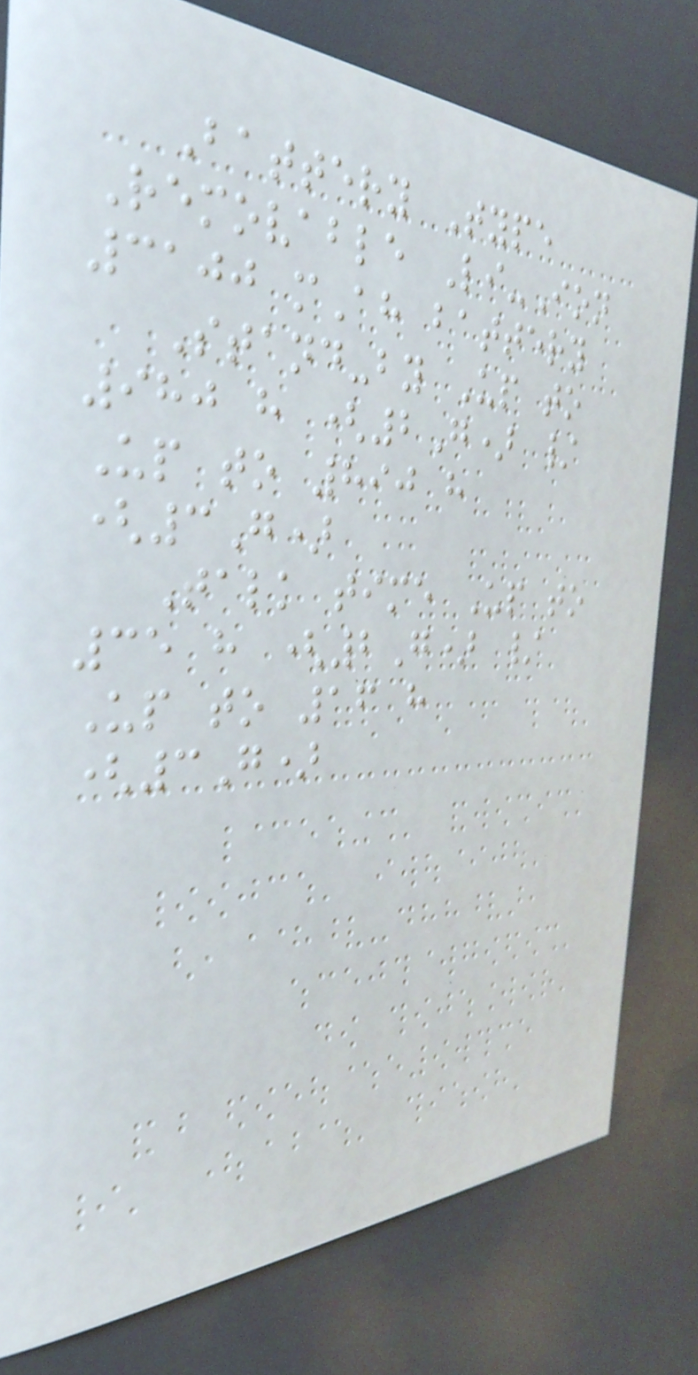Battery Type
Removable Li-Ion
3100 mAh battery
Stand-by Up to
980 h (2G) /
Up to 890 h
(3G)
Talk time Up to
35 h (2G) /
Up to 16 h
(3G)
